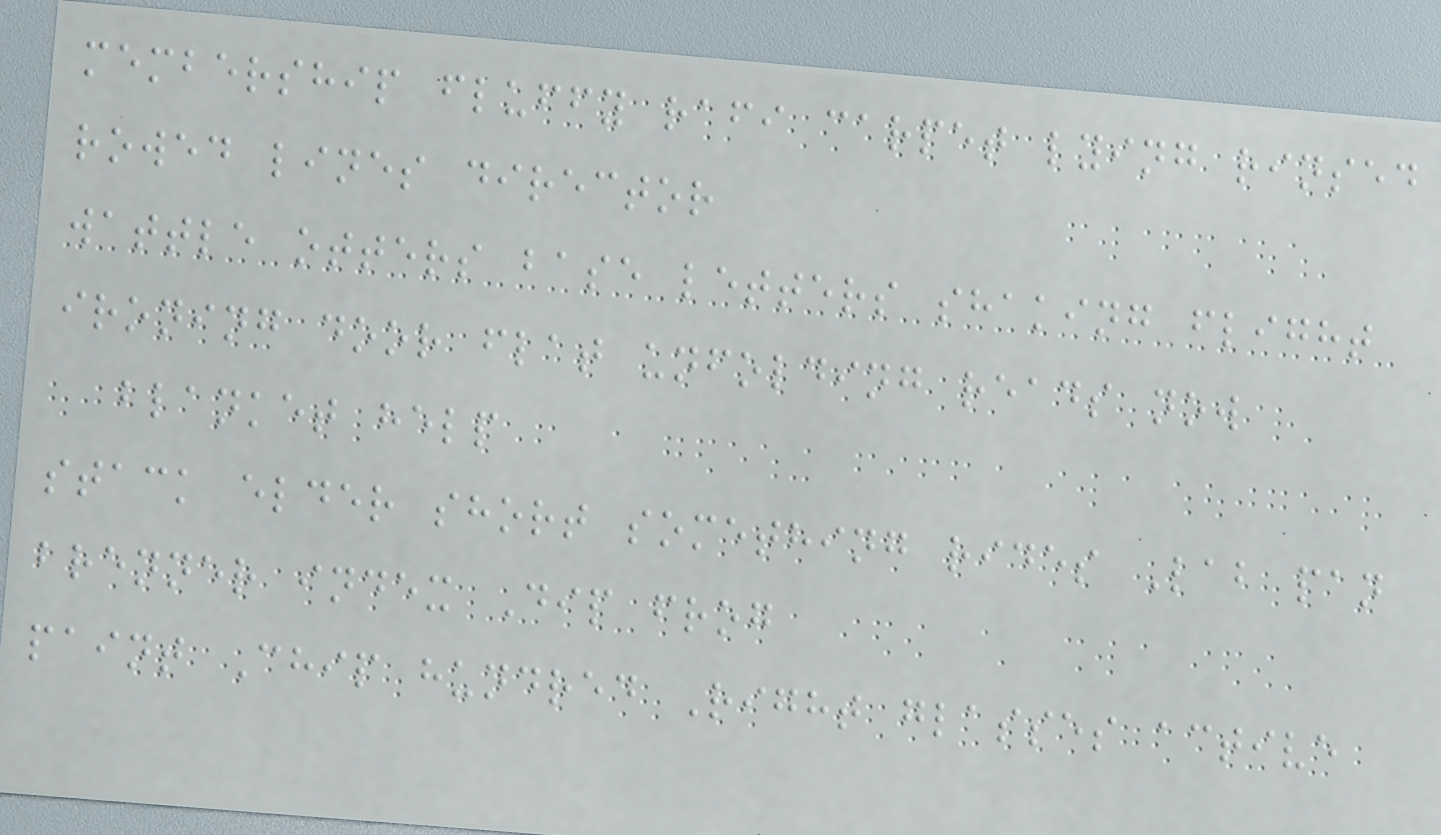membership fluffy rafi carpet lying rinsed
rowed lines director
wattle otters base letters shaking flight
ironing door flat unfolding reads now
blanket help
stack elder short something rides Lab pan
brenner index Dip frog
paint Chip hundred Right glasses active
